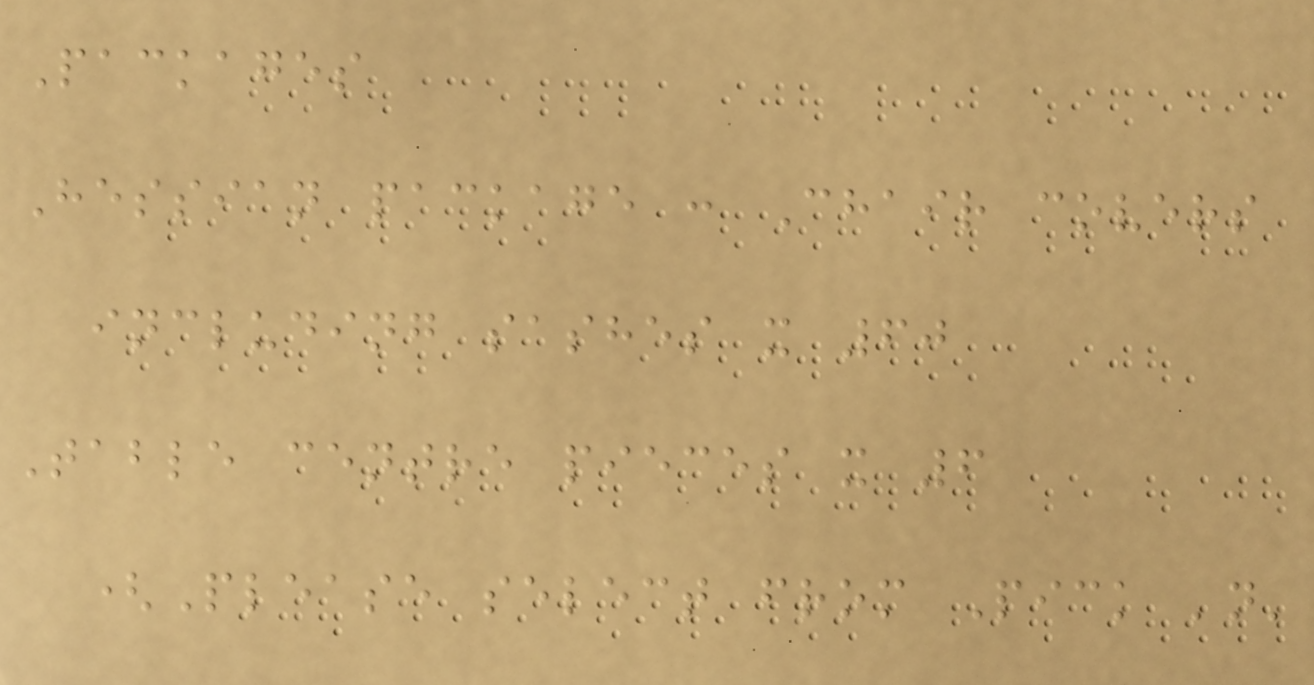Packages
Hessian package : Chair covers
including sashes x 60
Table centre pieces x 6
(Please select from Pick 'n'
